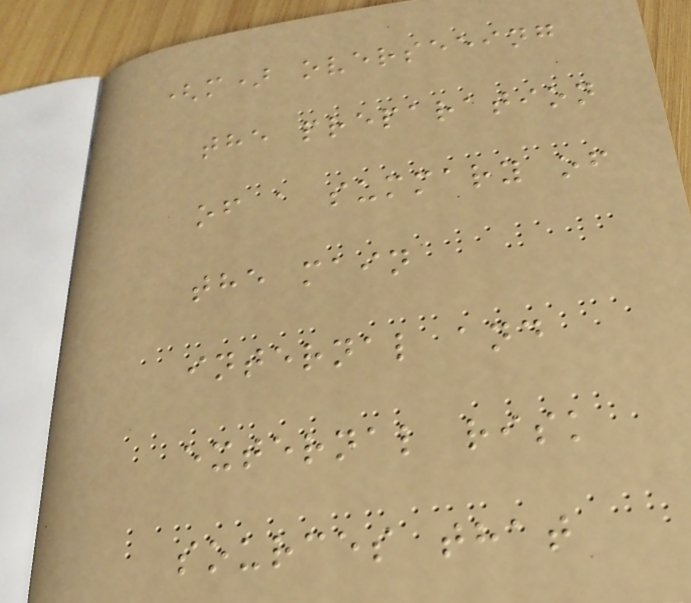(m) overseeing
the preparation
of a summary of
the main
internal and
external risk
sources that
